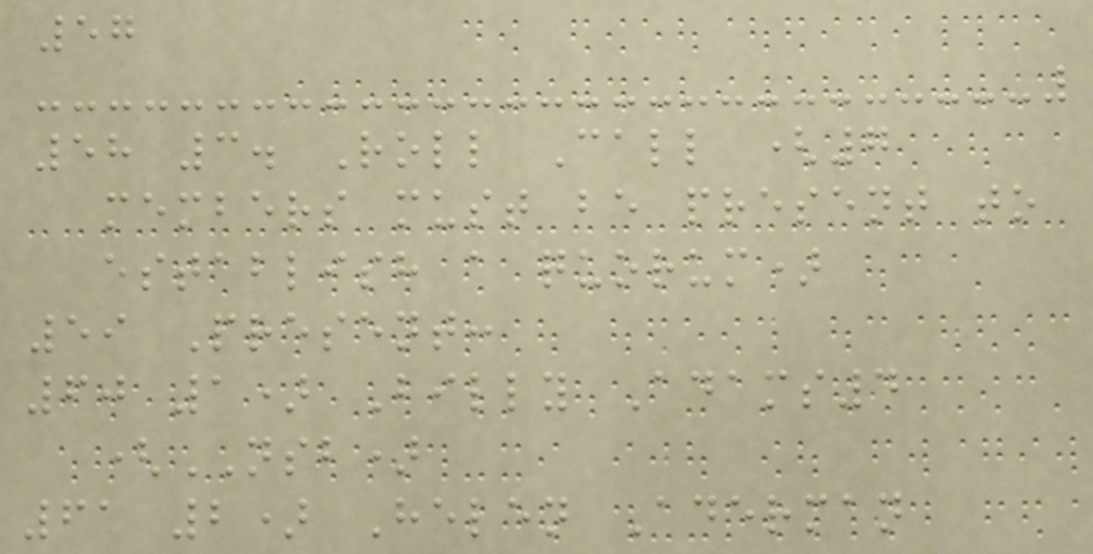57
58 3. Roll Call (7
members must be present to
establish a quorum)
59 Present:
60 1) Billy Adams4
(NSB)
61 2) Helen Aderman
